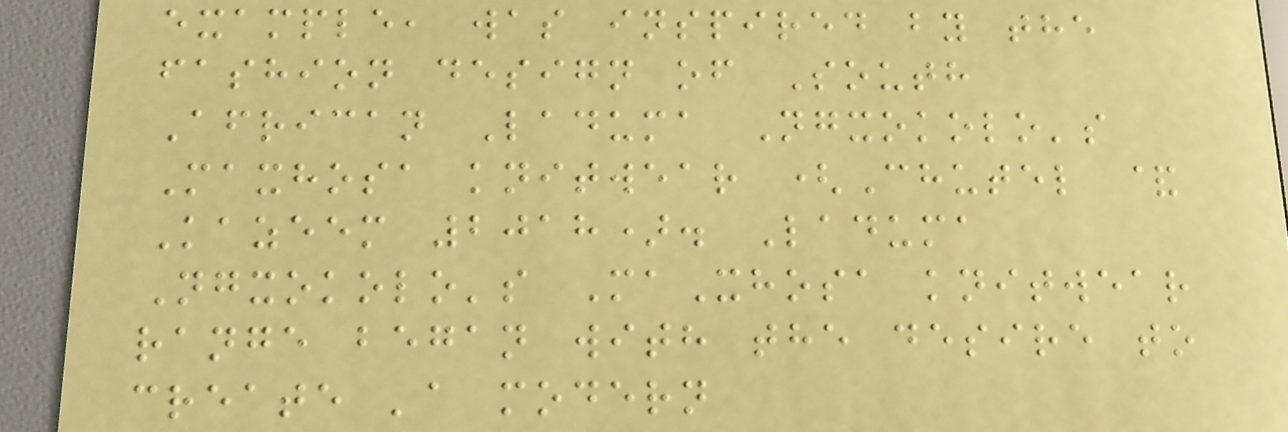example, was inspired by the
fashion design of South
African Laduma Ngxokolo's
Maxhosa knitwear (Chutel &
Kazeem 2018). Laduma
Ngxokolo's MaXhosa knitwear
range began with the desire to
create 'a modern
